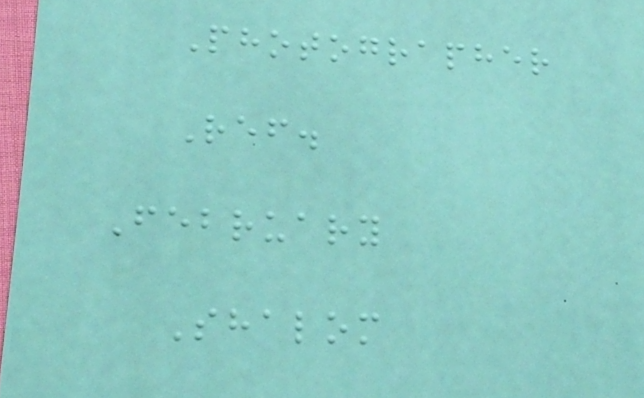Photographer
Ref.
February
Shalom
